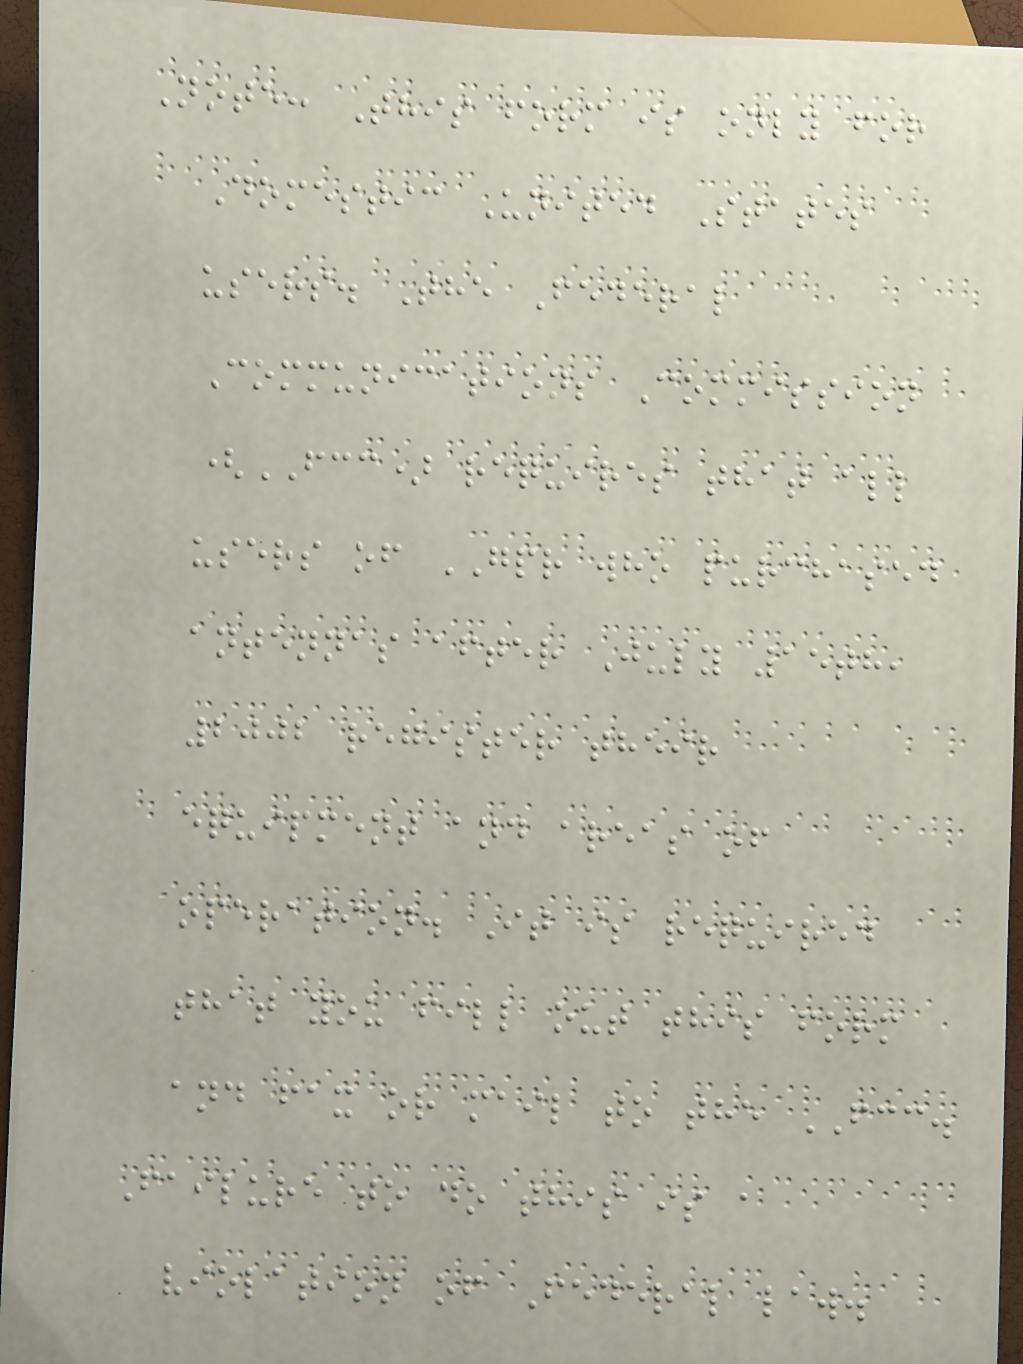Note: This form is only for
Domestic United States
users. The Federal
Communications Commission
(FCC) requires that all
users of GPR who purchased
antennas after July 15th,
2002 register their
equipment and areas of
operation. It is required
that you fill out this form
and fax or mail to the FCC.
Failure to do this is a
violation of Federal law.
